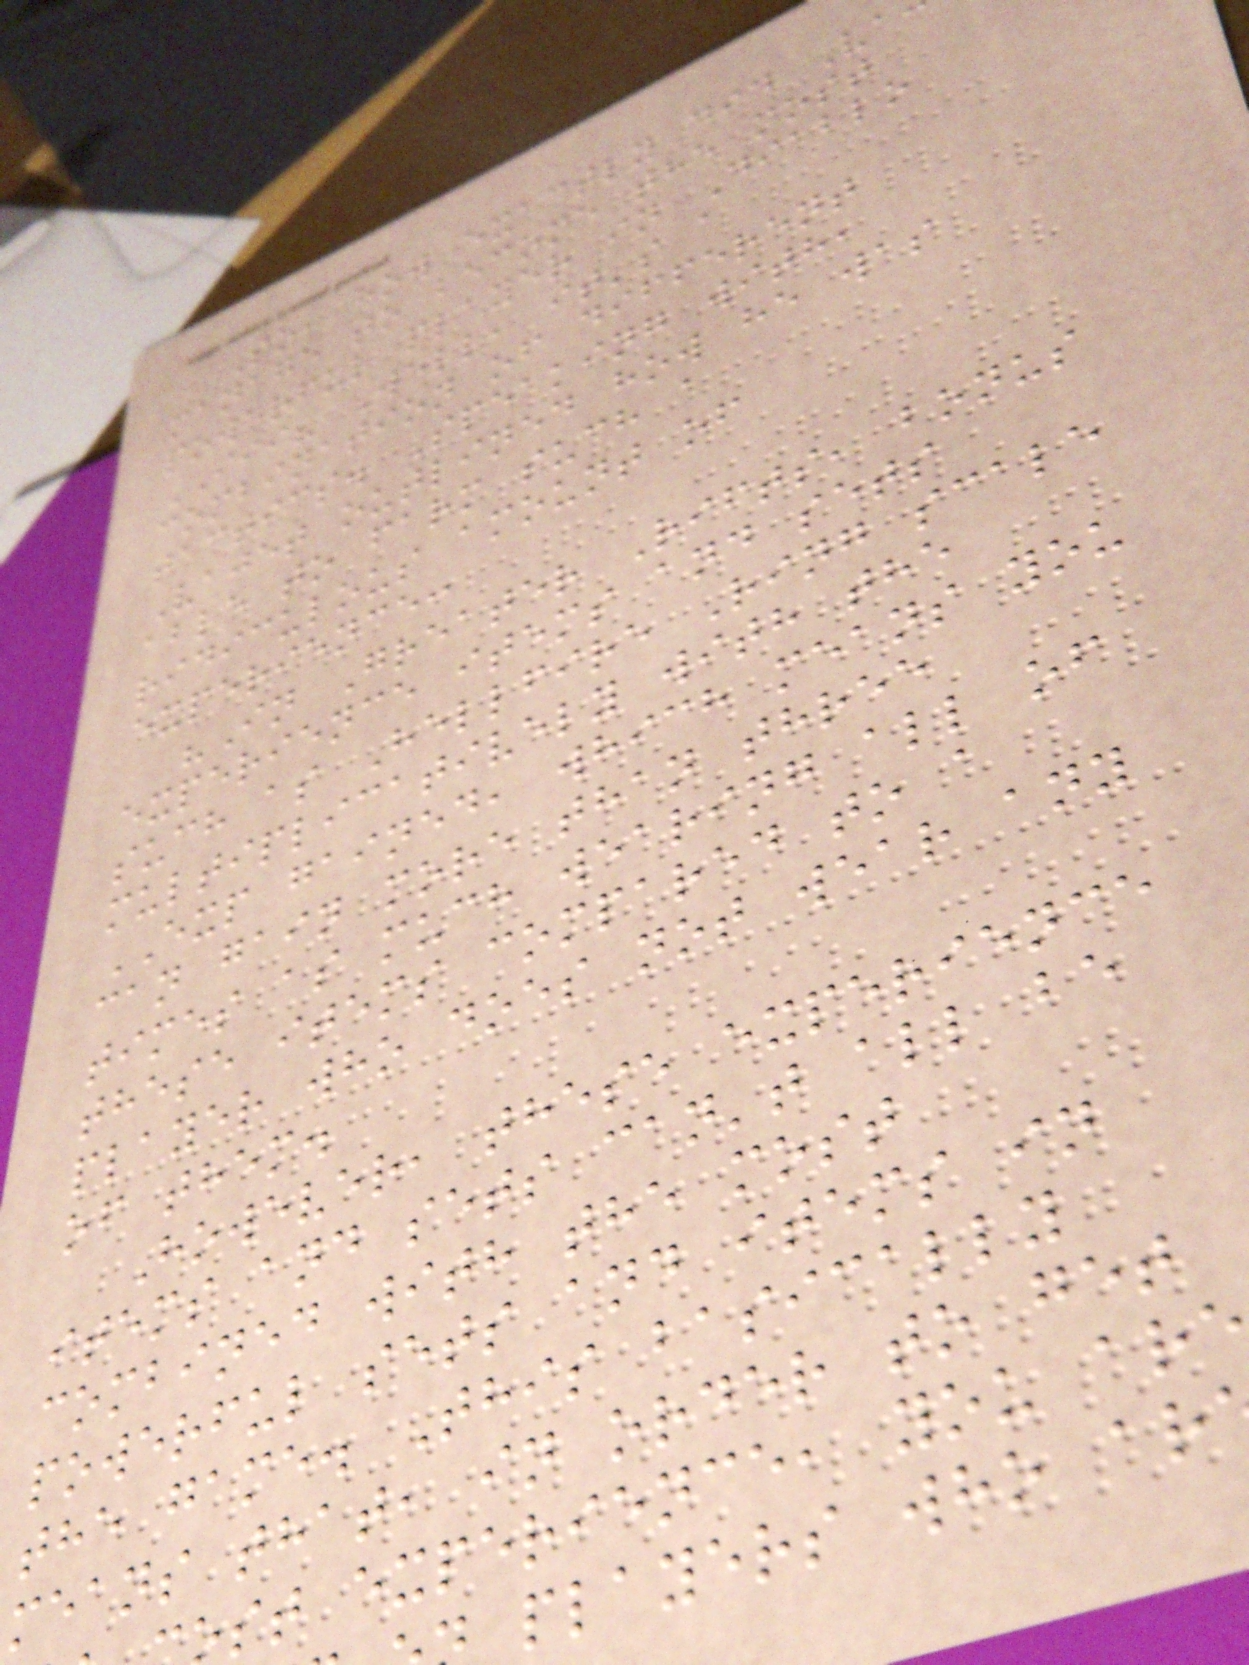So, how exactly did Va
manage to become the most
powerful player in Diablo
III? Well, it's a
combination of different
tactics. Speaking with,
Vajet outlined how he was
able to farm such a
ridiculous amount of
experience:
"In Greater Rifts, bonus
experience items and sets
such as Hellfire Ring scale
multiplicatively with the
EXP gained, which means you
can gain more than three
times as much wearing all of
these items compared to a
player who does not wear any
of them.
However, these experience
items and sets can't all be
combined with the most
powerful sets and items in
the game. This basically
means that, in order to get
st experience, you are
players who ar
